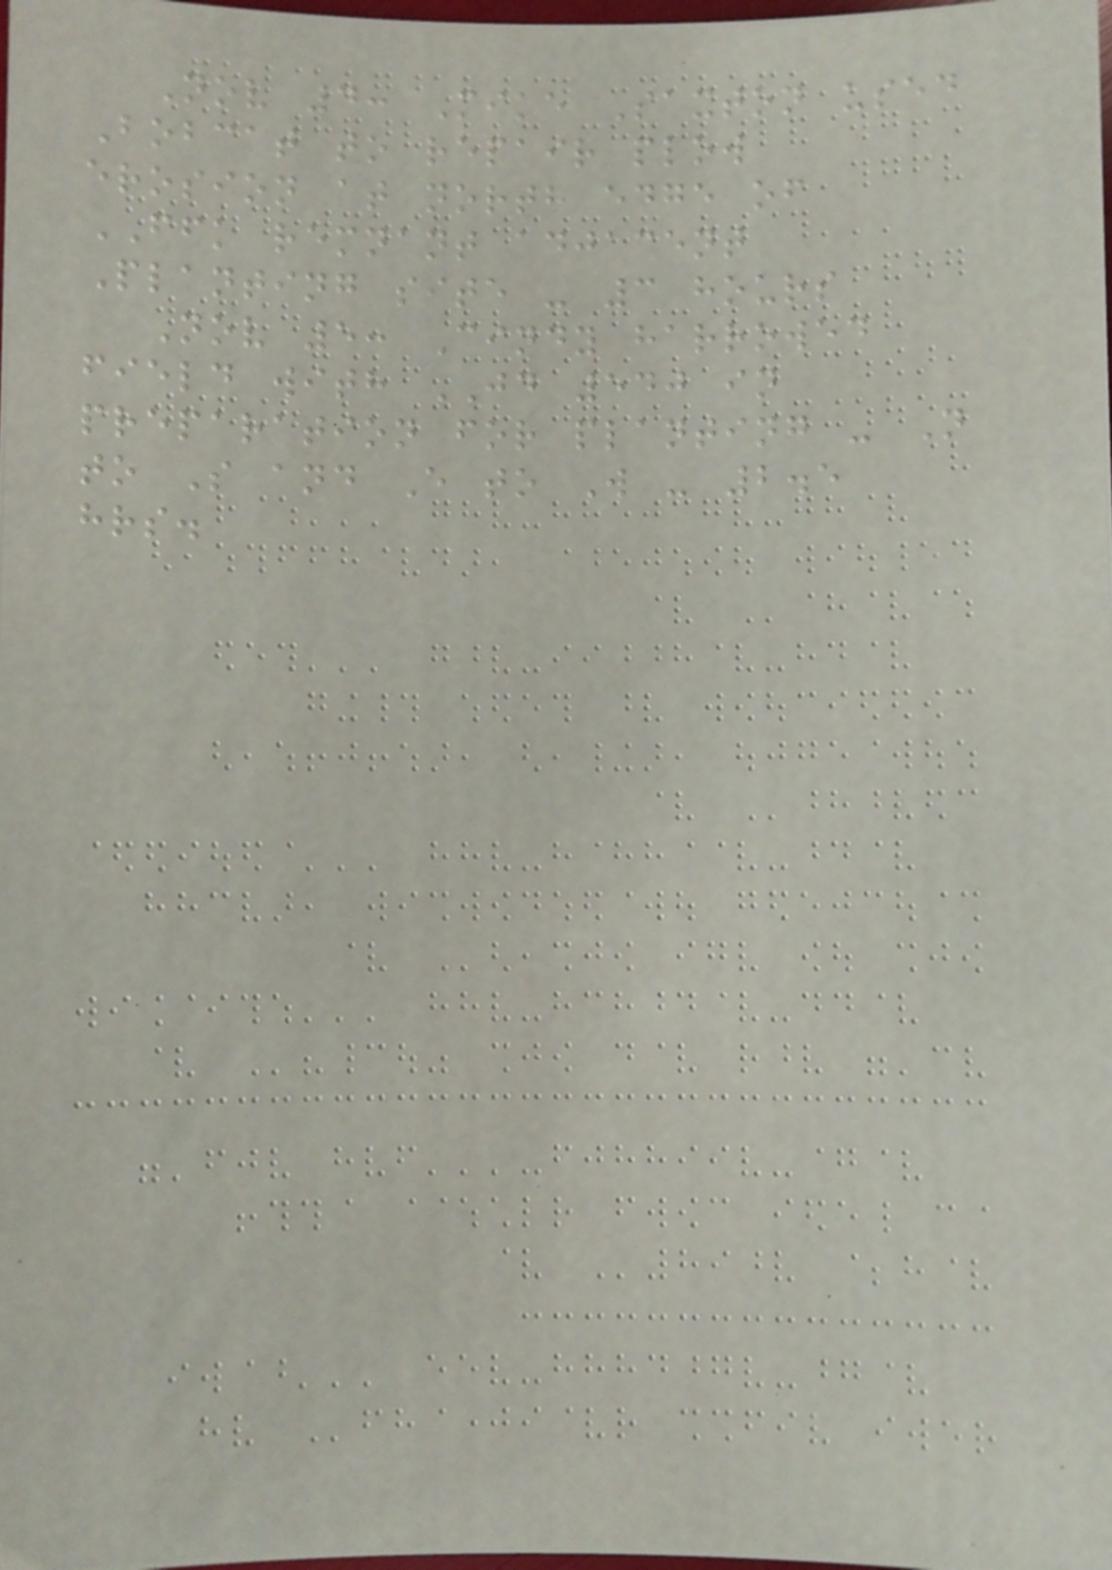Nov 4: Mike Saxton used
Bobcat to repair plow
erosion at north edge of
FFK remnant adjacent
Planting site - 3 hours
Nov 5: Cindy harrowed
field with JD 540 in
preparation for planting - N
to S and E to W - 2.5
hrs.
